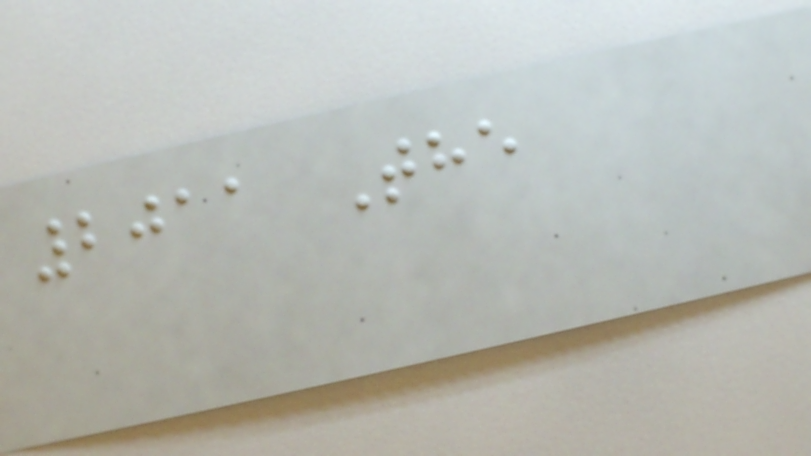2011 The
